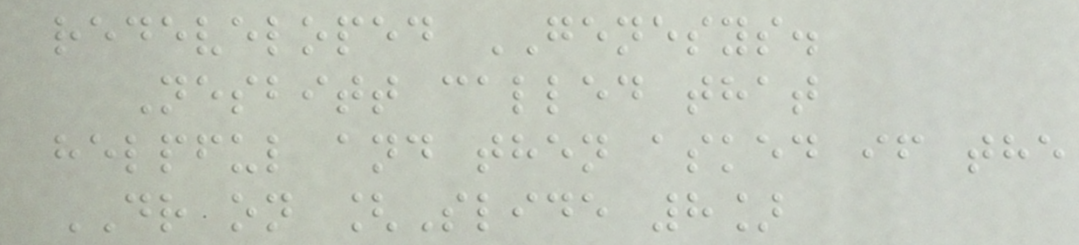redeveloped GENESYS.
Nesbitt called that
helpful and then asked if the
DR on [Slide 8]
